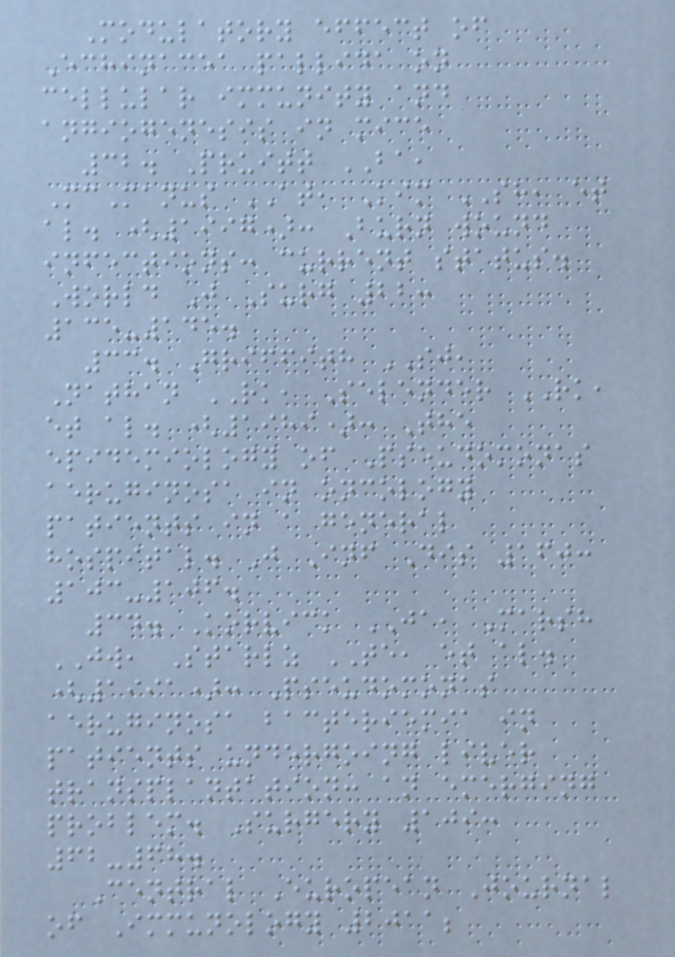Modulatory effect of
Echinacea pallida on
cellular immunity and
angiogenesis in mice
32. Pruitt BA,
McManus AT, Kim SH, et
al. (1997): Burn wound
infections: current status.
World J Surg 22:
135-145.
33. Griffith SJ,
Nathan RK, Selender RK,
et al. (1989): The
epidemiology of Pseudomonas
aeruginosa in oncology
patients in a general
hospital. J Inf Dis 160:
103-106.
34. Korvick JA, Marsh
JW, Starlz TE, et al.
(1991): Pseudomonas
aeruginosa bacteriemia in
patients undergoing liver
transplantation: an emerging
problem. Surgery 109:
62-68.
Central European Journal
of Immunology 2011;
